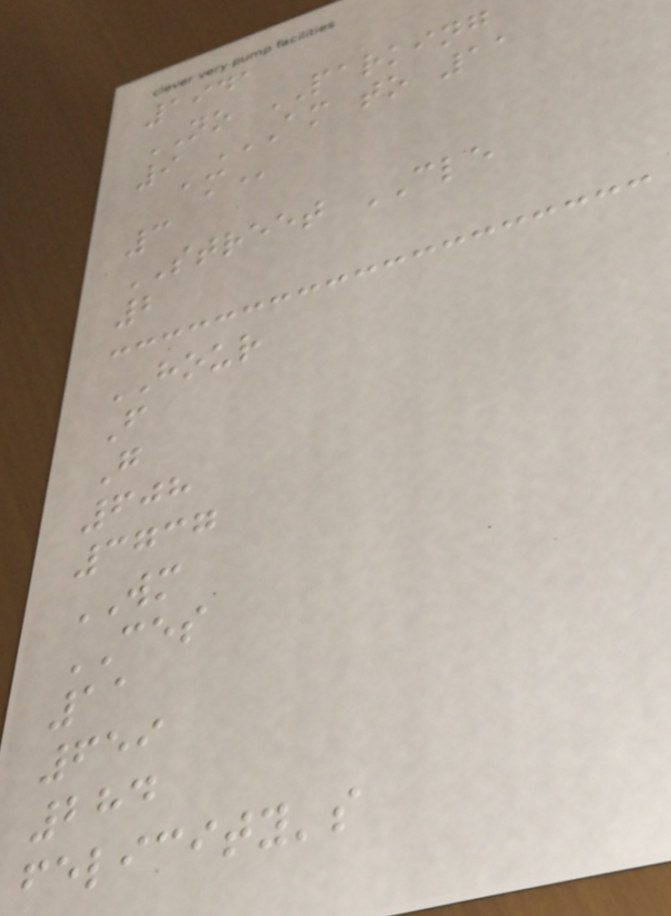1941
NO PARKING
9 AM TO 11
AM
3
STREET CLE
2
HOUR
F
G
608
3737
WM
CES
11
659
284
felicity's
